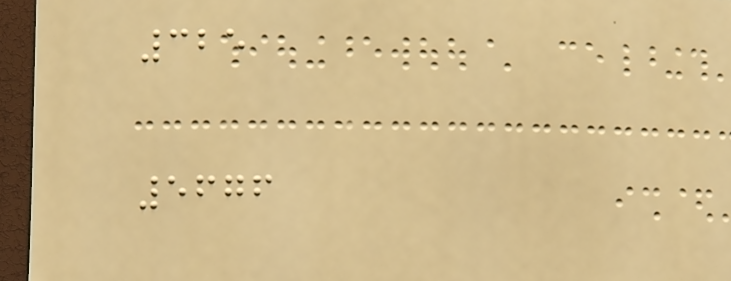325
5676
